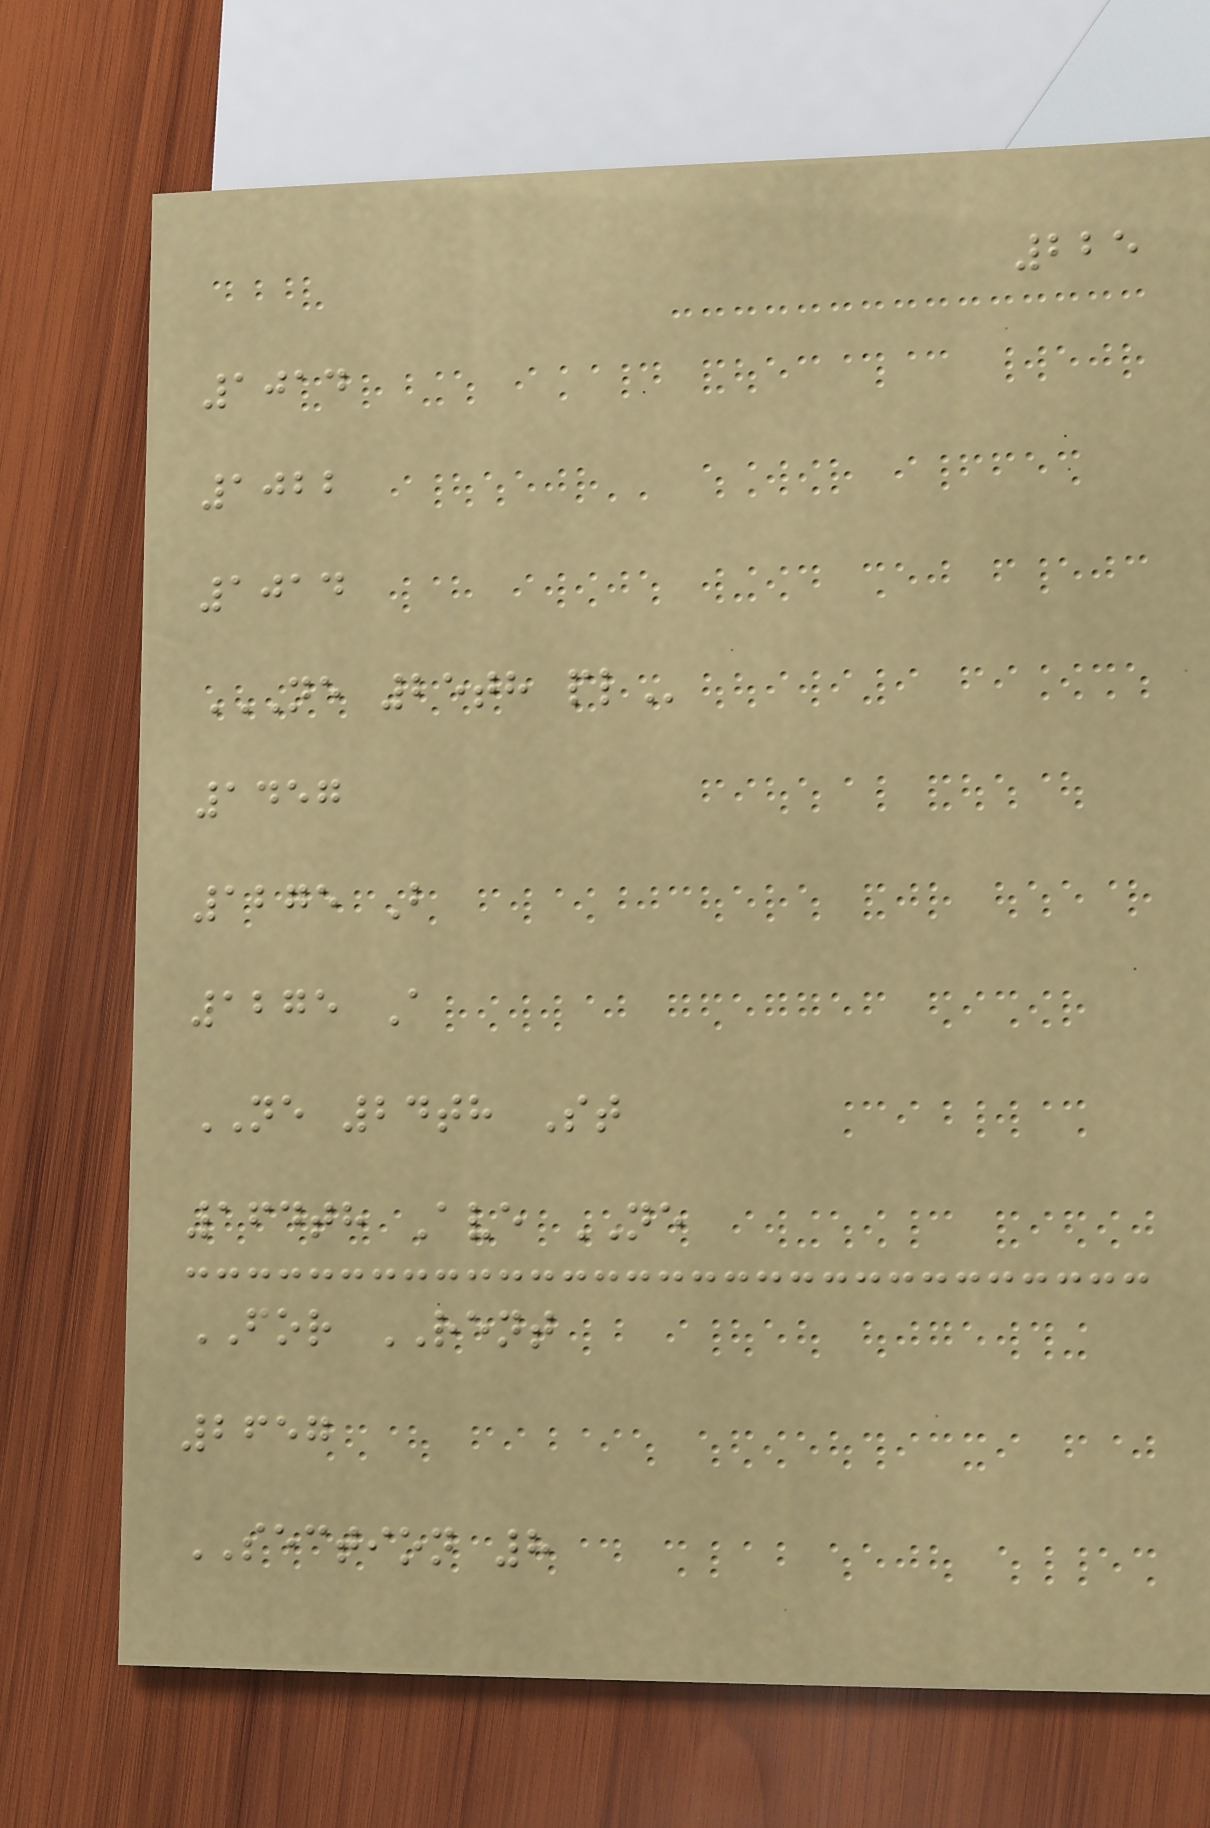225
1014
1022
1014
NE 25TH PL
1457
1275 B
1275 A
NE 24th St
164th Ave NE
FOR RENT
2657
SECTION 8
